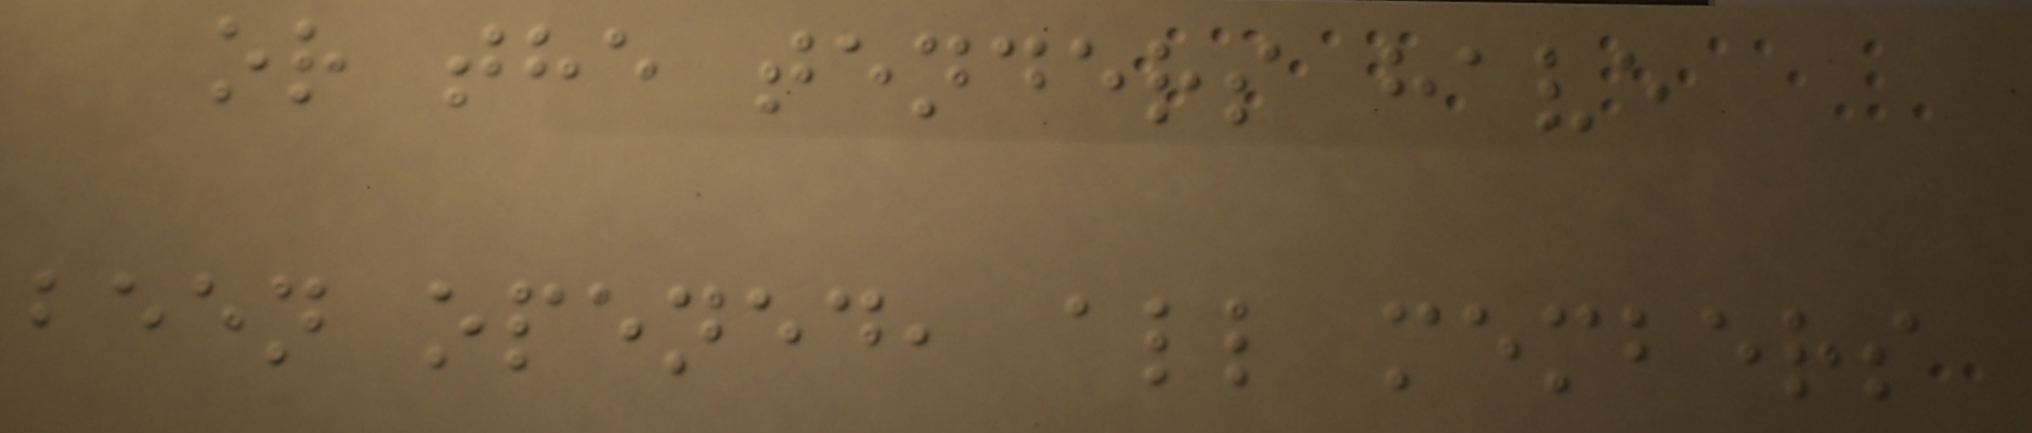or the tenders have
been opened, all members
